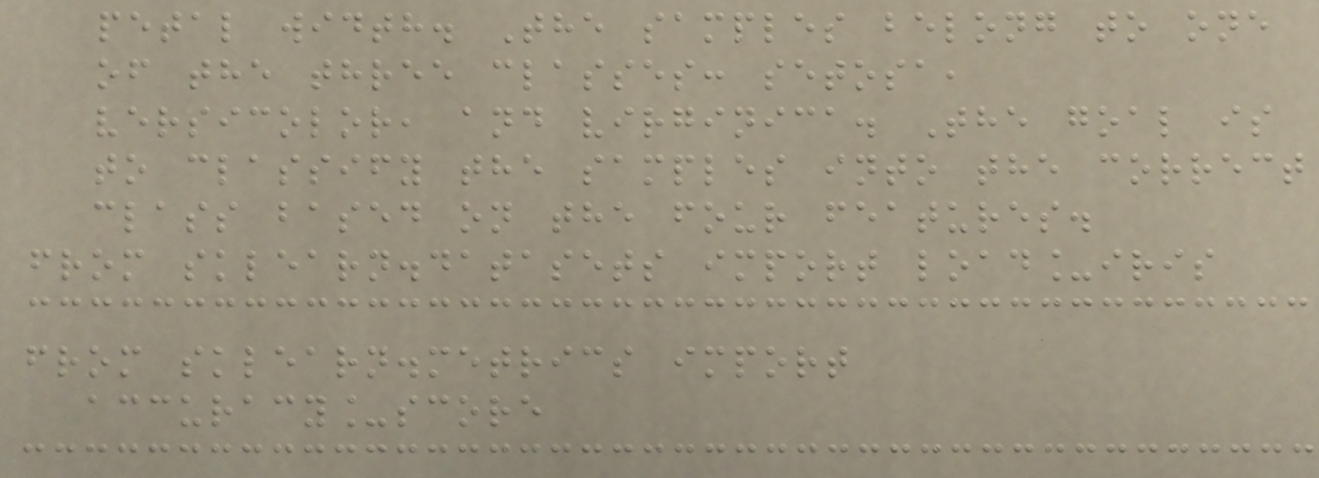petal width. The samples belong to one
of the three classes: setosa,
versicolor, and virginica. The goal is
to classify the samples into the correct
class based on the four features.
from sklearn.datasets import load_iris
from sklearn.metrics import
accuracy_score
